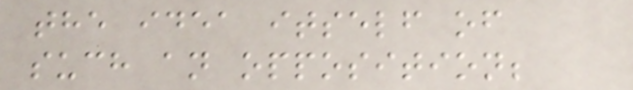the idea itself of
such an opposition;
